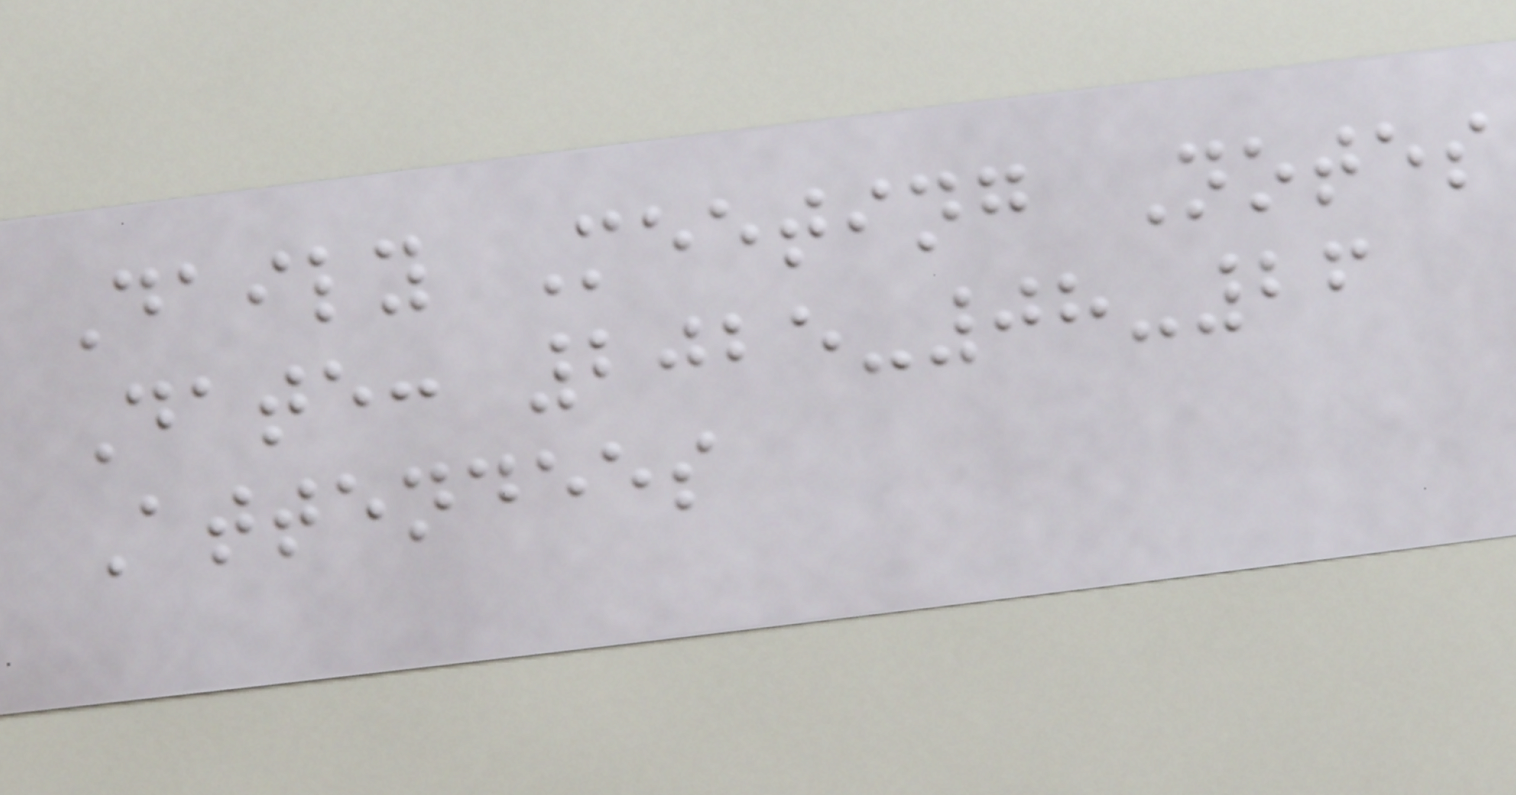Daily Meeting Notes
Date: 2025-08-26
Attendees
